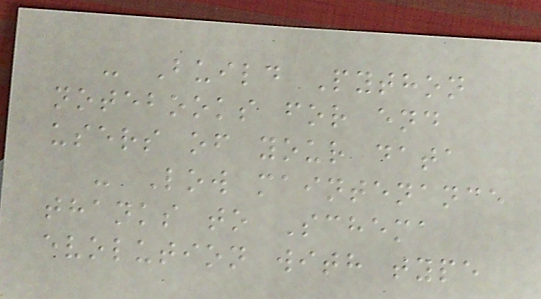- Build Python
notebooks for end
users of your data
- Low maintenance
thanks to Schema
evolution with type
